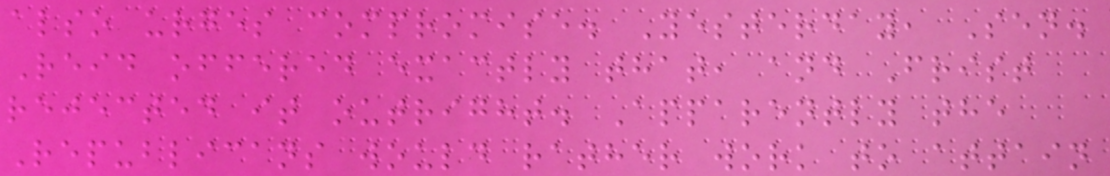also urges compromise. Yesterday, Sen.
Reid offered exactly that, and Frist
rejected it outright. Apparently the
Republicans would rather work to attain
